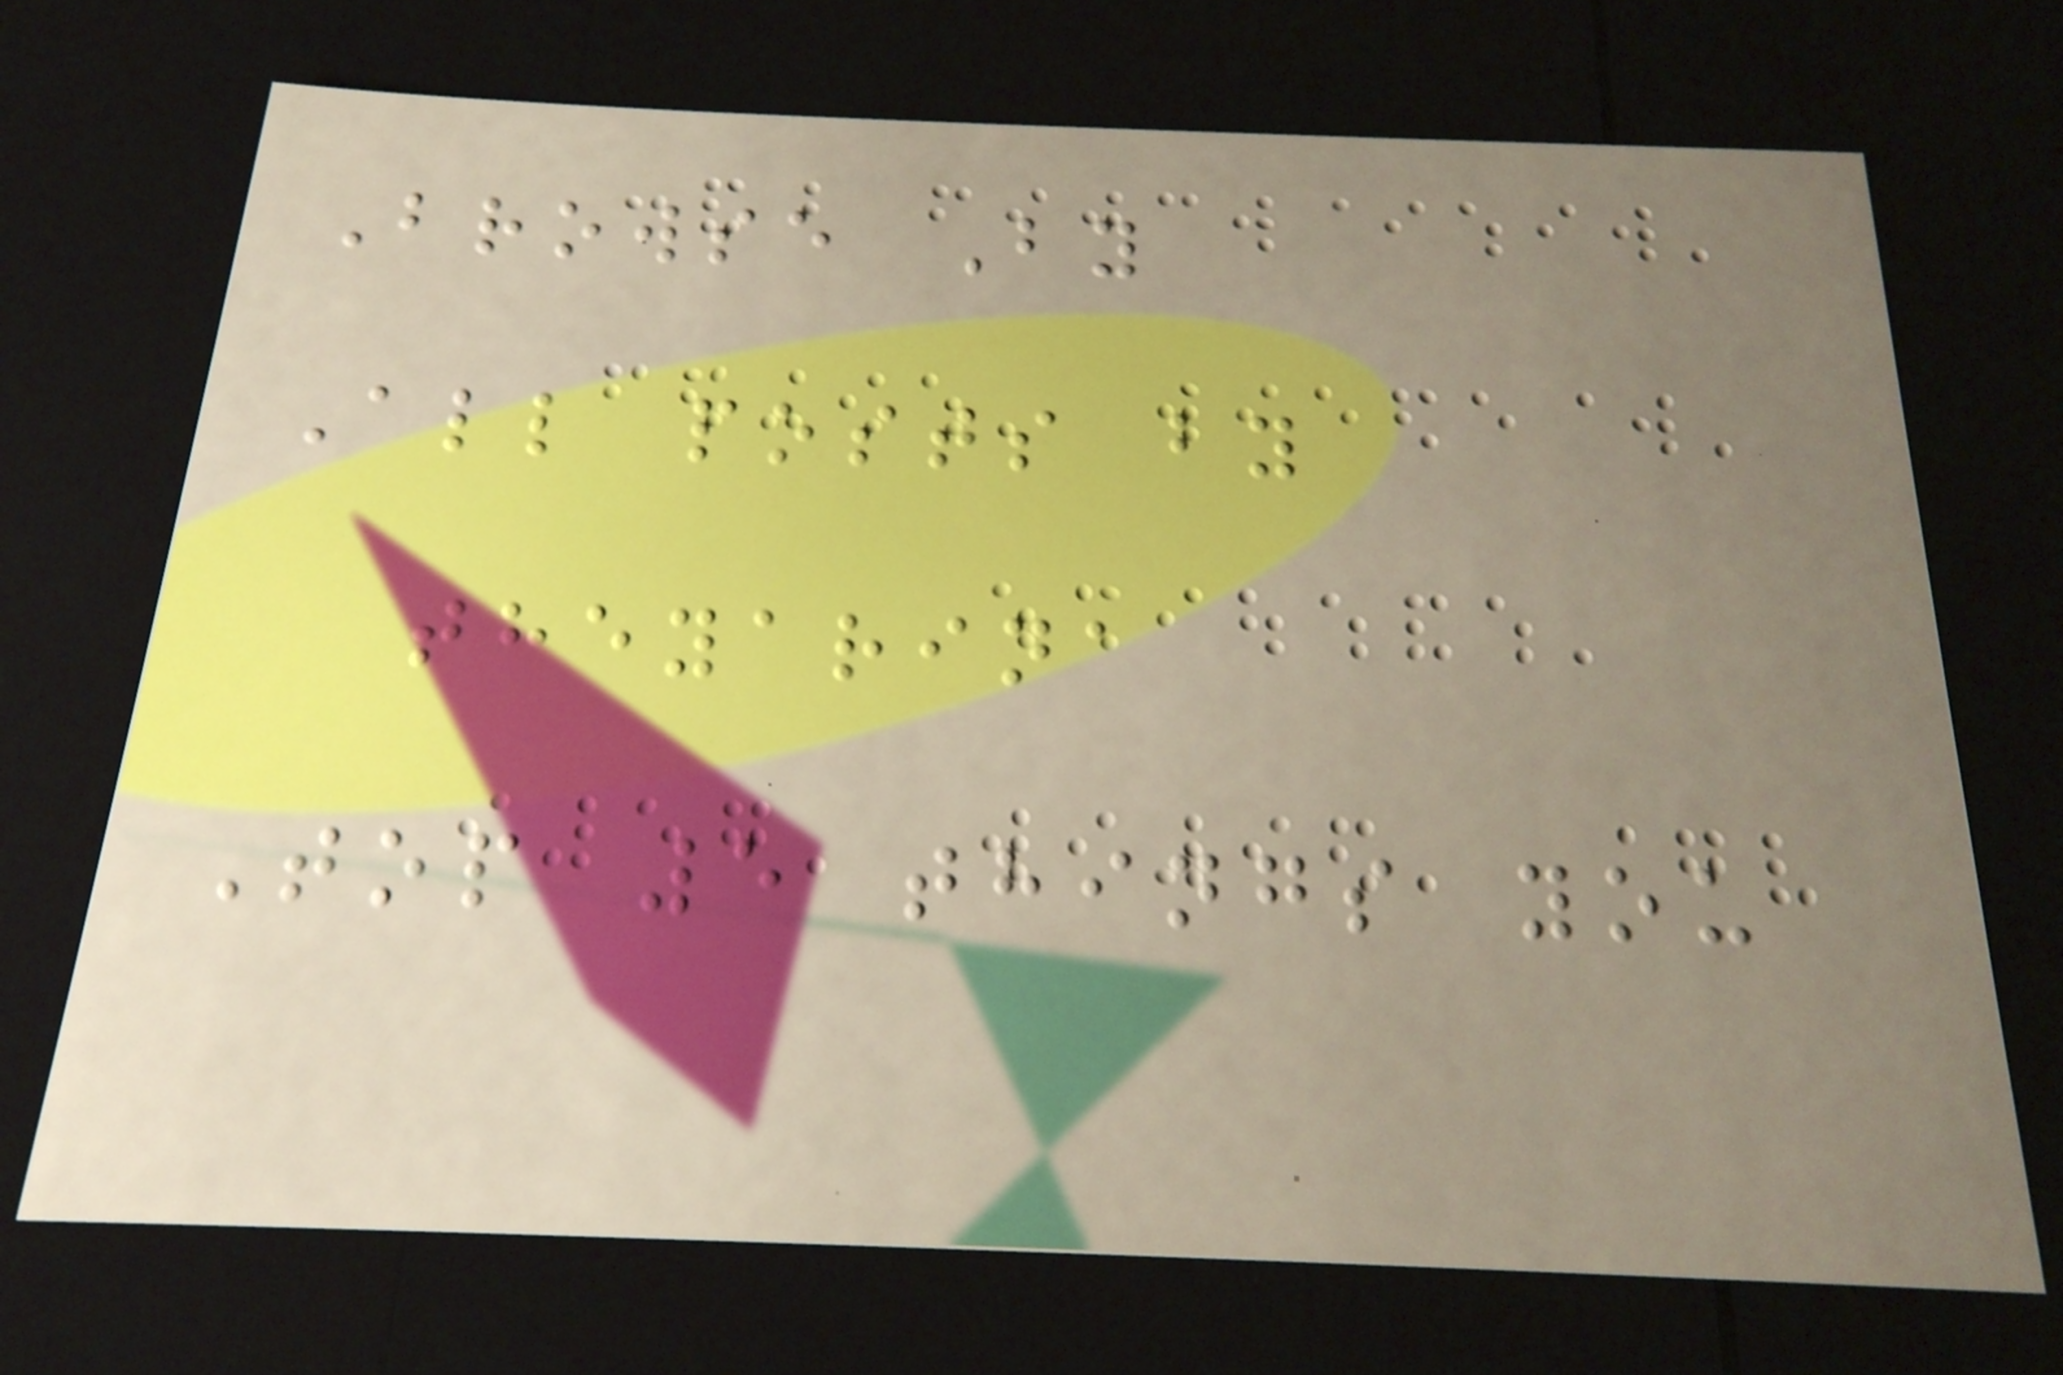Browse By
All posts by
theyarina
Top 5 things you
